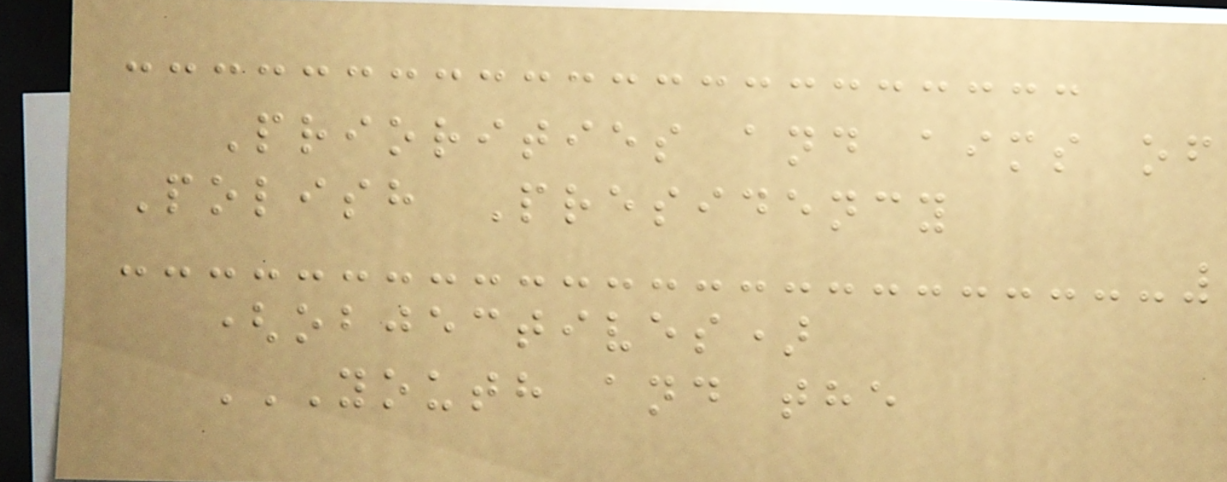Priorities and aims of
Polish Presidency
(objectives)
YOUTH AND THE
